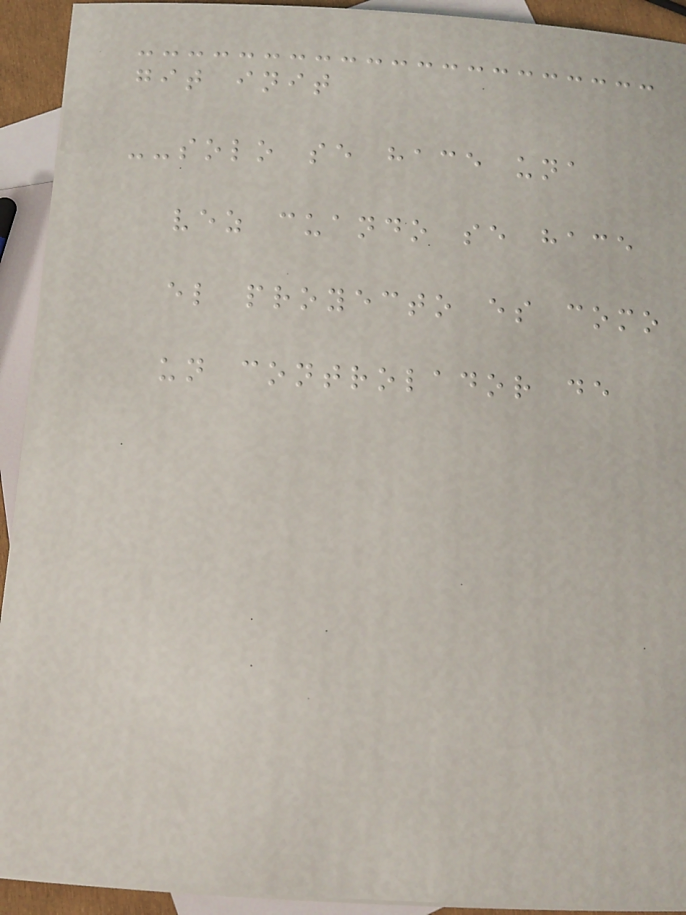git init
--solo se hace una
vez cuando se hace
el proyecto es como
un controlador de
